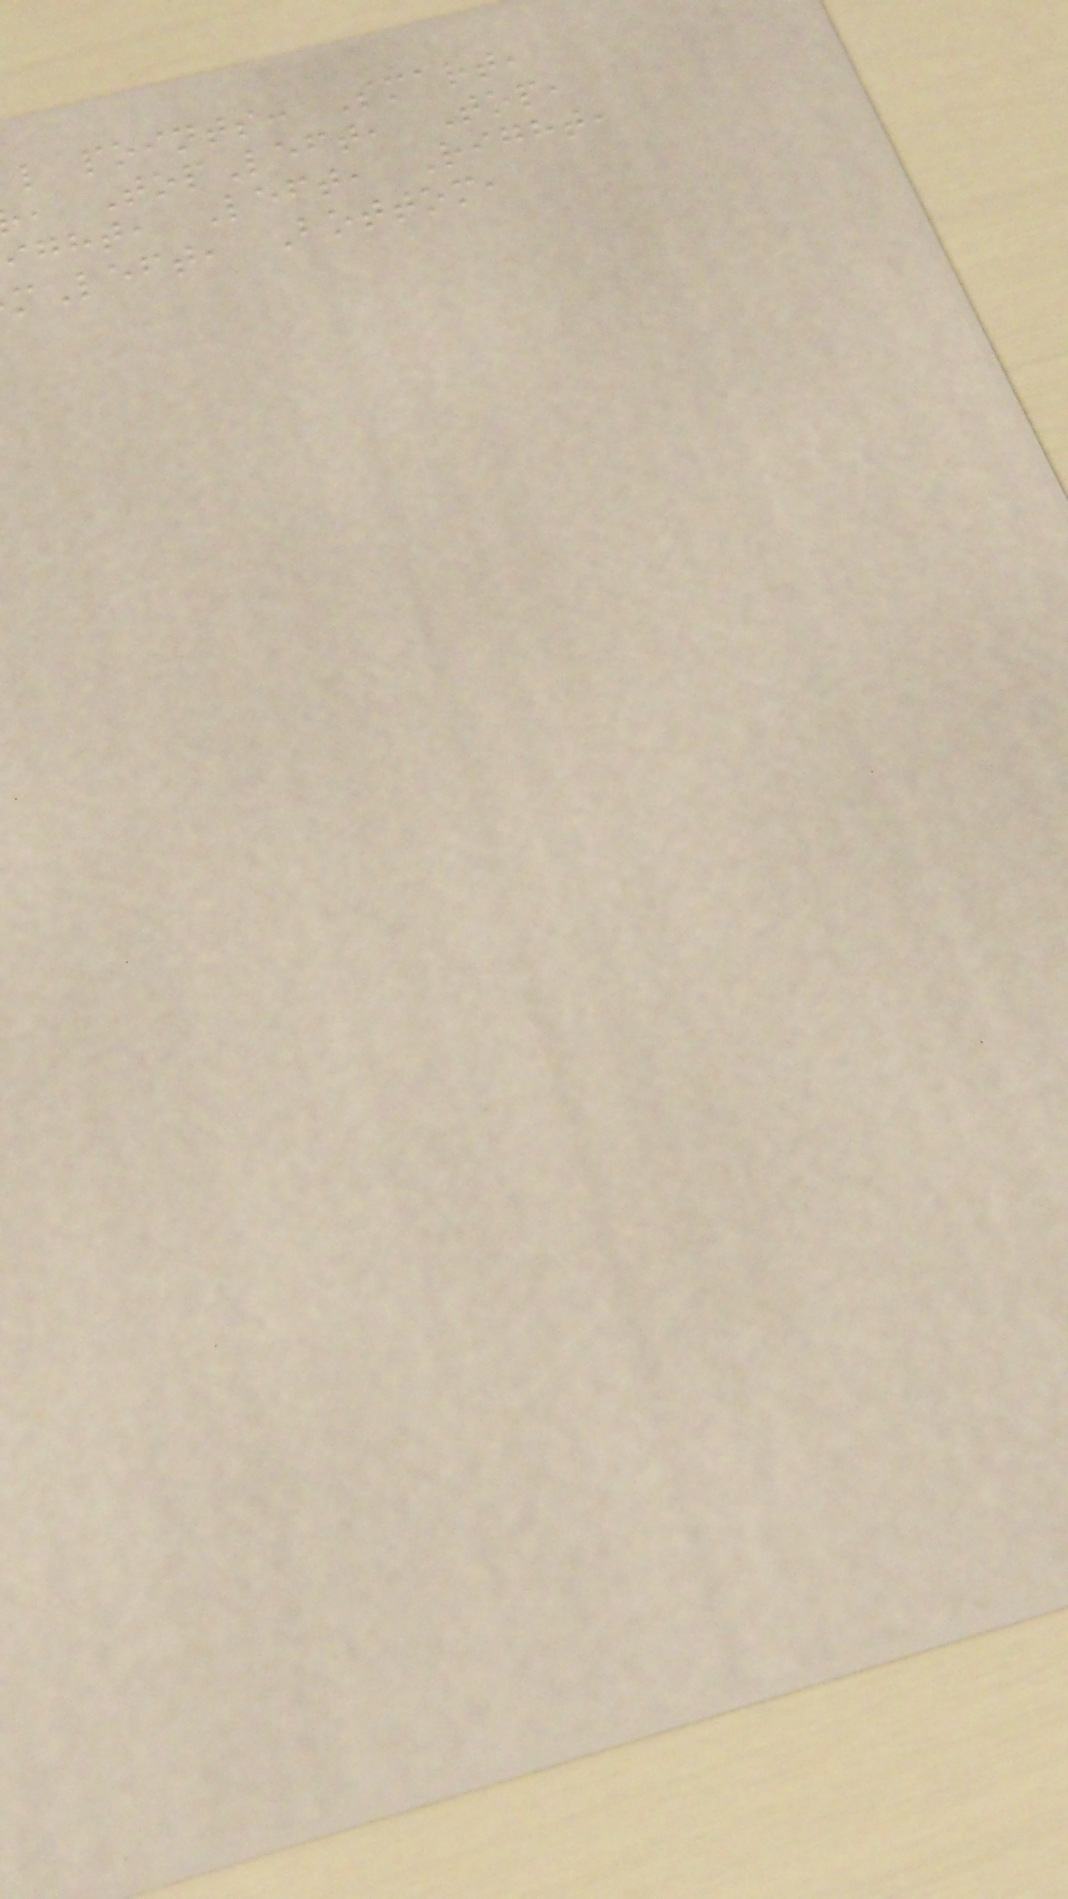l points: Smart,
, TopLeft, Top,
ight, Left, Right,
mLeft, Bottom,
